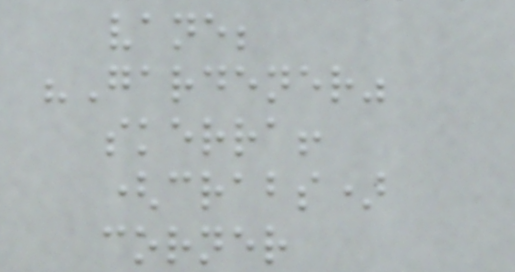vane;
"Gardener"
skerra!
(crabs)
corner
